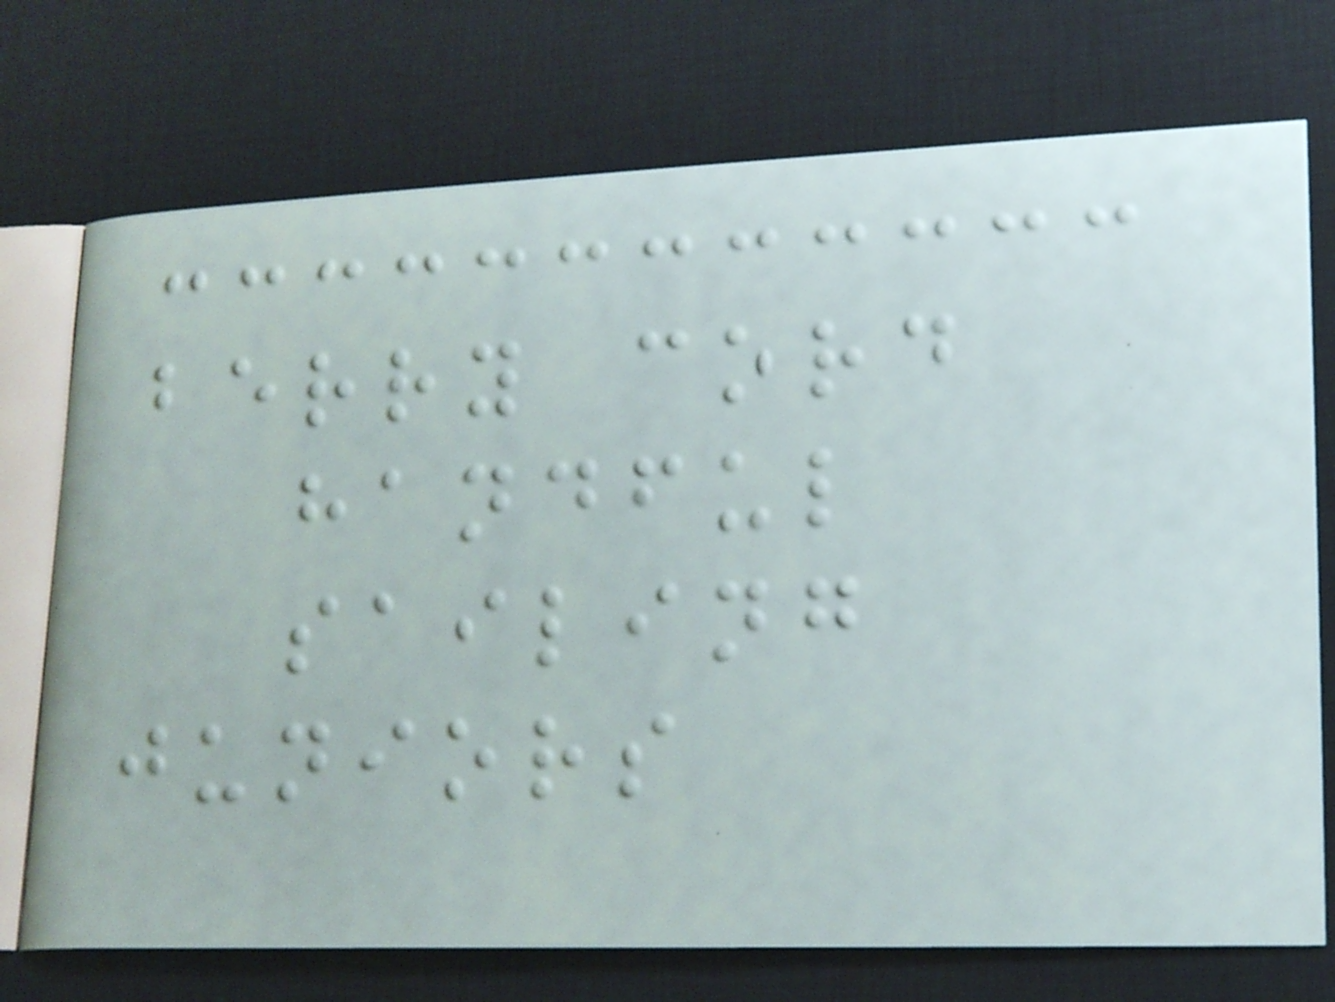berry cord
handful
sailing
juniors
